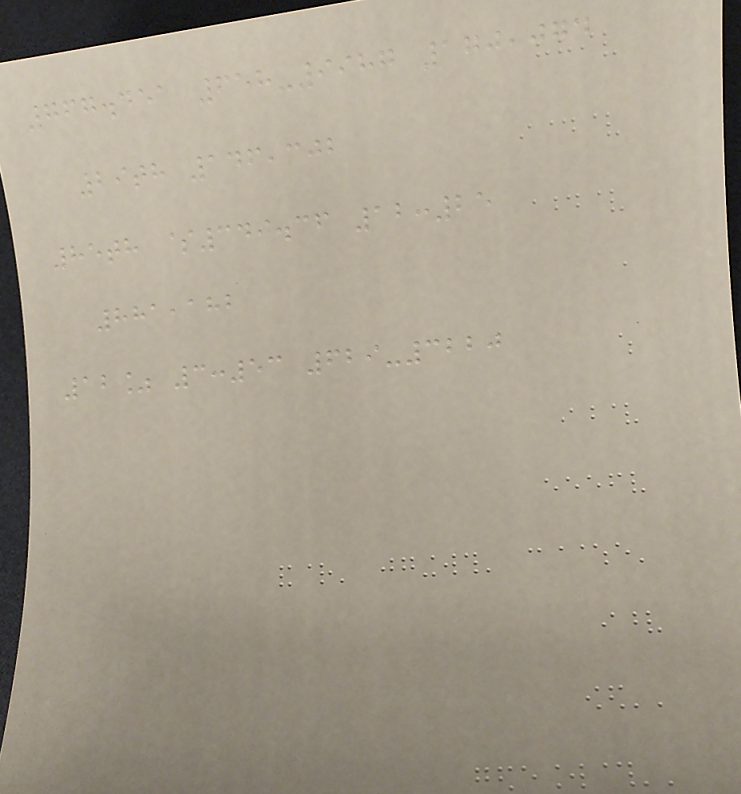767.451 658-9987 170,074
29th 146,302
85th $349.36 12:25
881,182
12% 3:53 629-3220
